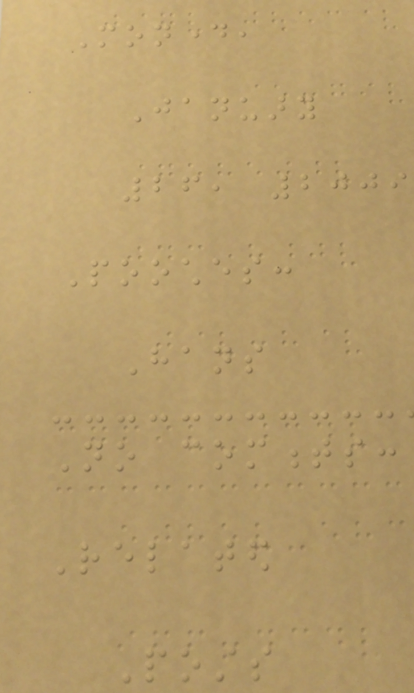Monday,
January
26, 2009
Pooches:
Hans
No comments:
Related
Posts
